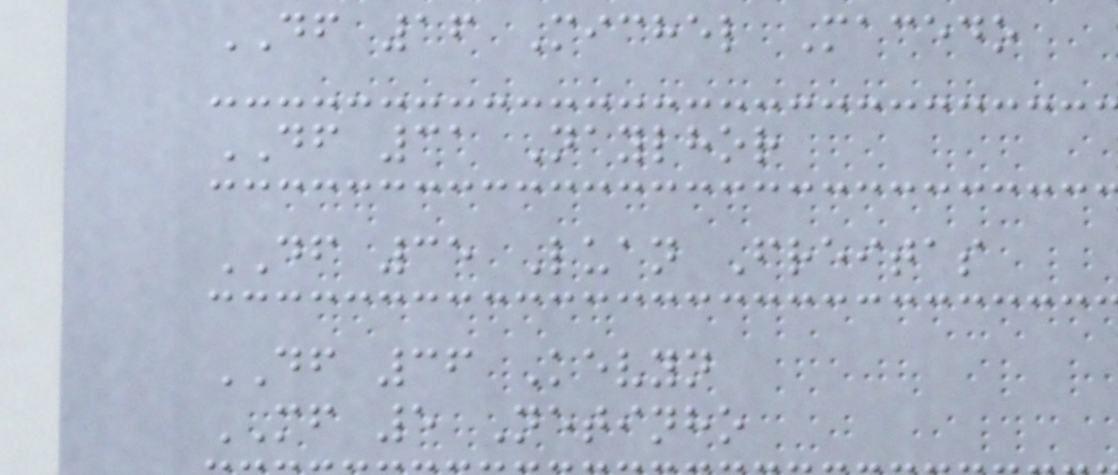DF 16 Michel Macedo
DF 31 Naylhor
DF 35 Luan Freitas
DF 36 Kevyn
MF 5 Netinho
